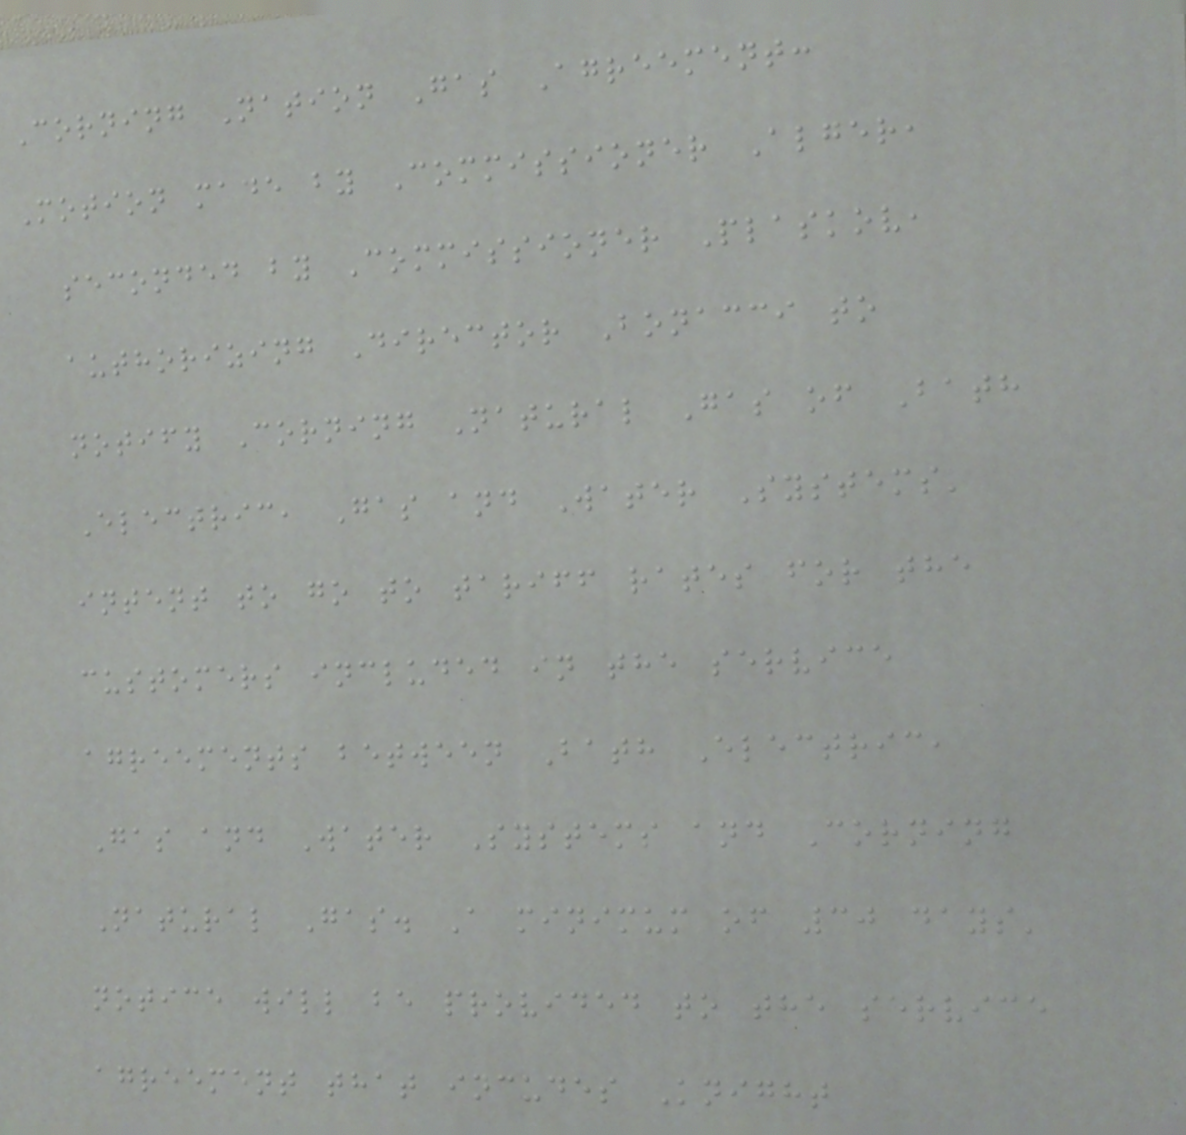Corning Nation Gas Agreement:
Motion made by Commissioner Alger,
seconded by Commissioner Plaskov,
authorizing Director Bonacci to
notify Corning Natural Gas of Bath
Electric, Gas and Water Systems'
intent to go to tariff rates for the
customers included in the service
agreements between Bath Electric,
Gas and Water Systems and Corning
Natural Gas. A minimum of 30 days'
notice will be provided to the service
agreement that incudes Knight
